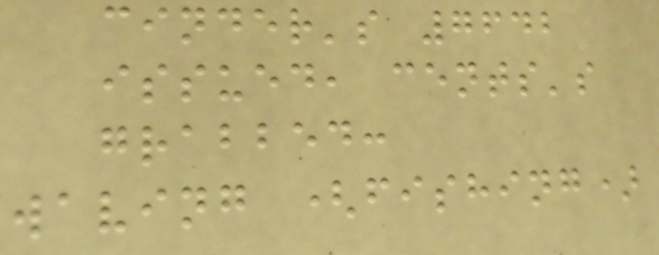cinder's 7642
issued, cents's
grabbed:
waving (fishing)
